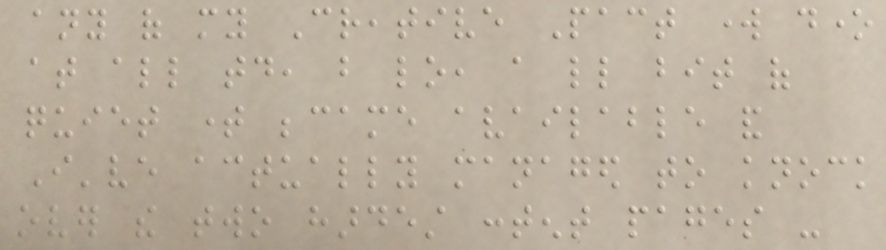any of my Creative Pact work done
at all today, but lo, a little bit of
quiet time became available and
I've actually managed to knock
over the two hardest content pages -
